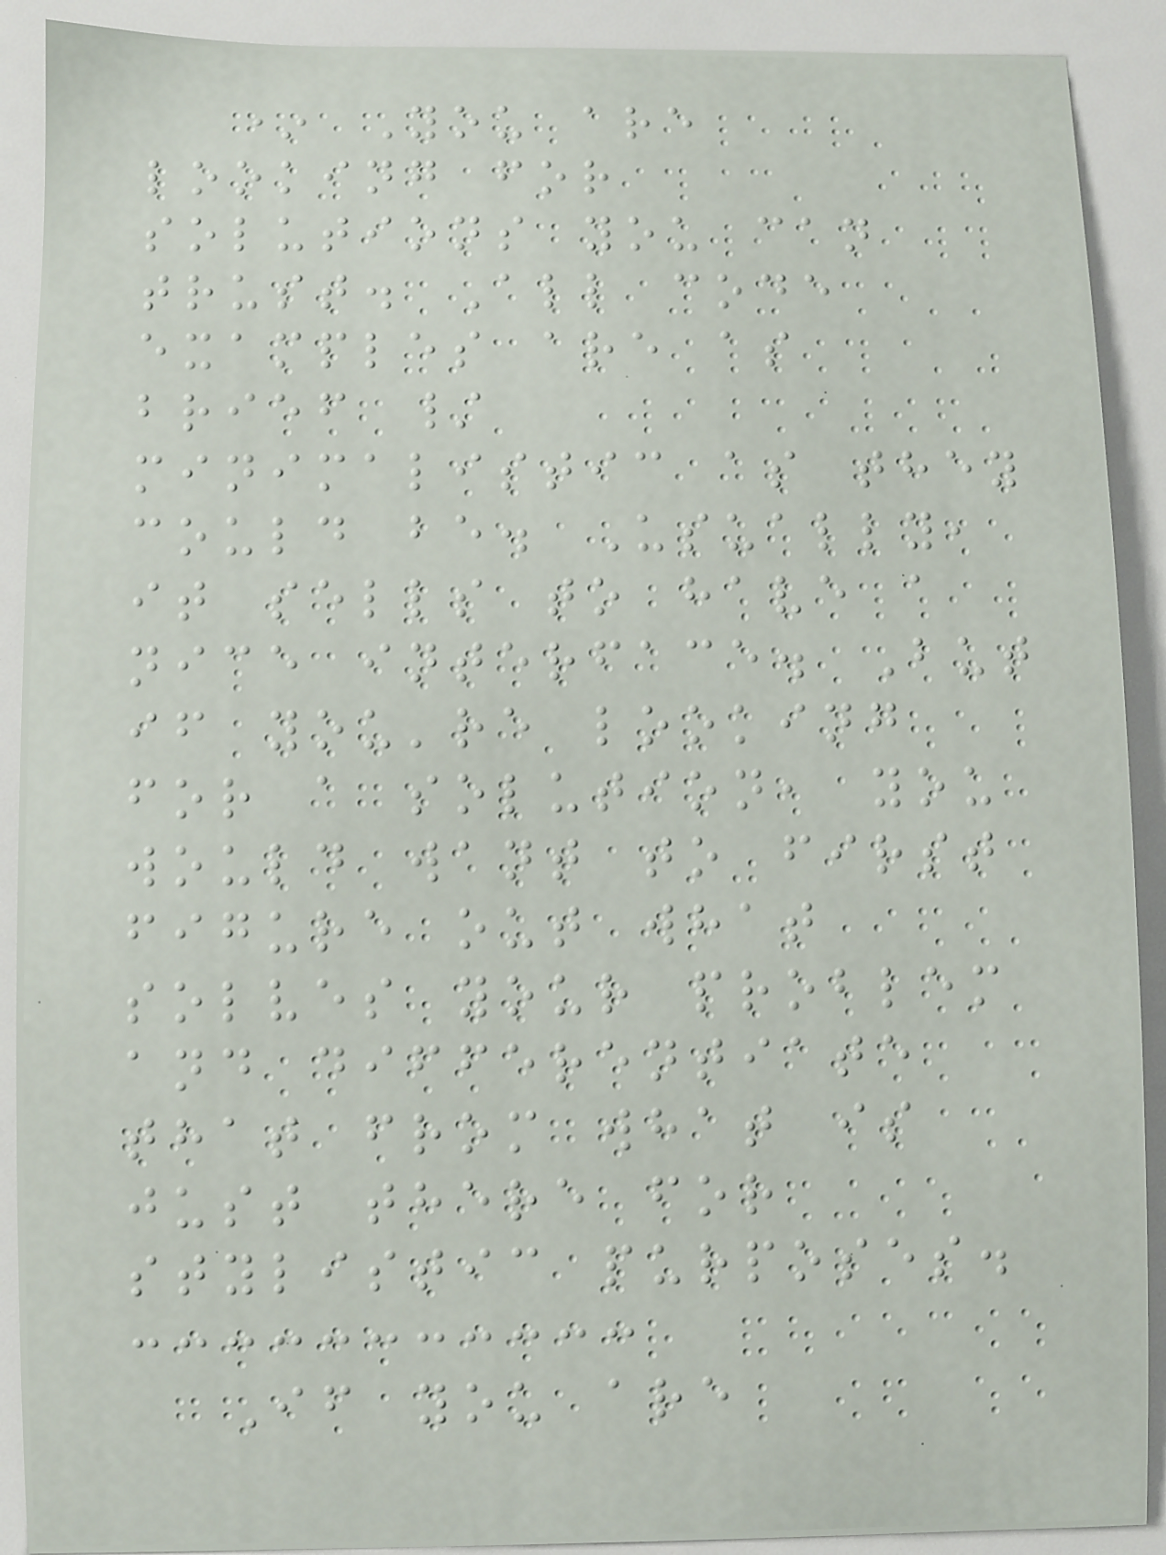* You are
looking for
solutions you can
trust. All code
examples are as
brief /
minimalistic as they
could be. Usually,
it sells to have a
nice interface. But
if you're looking
for a solution, you
would want to first
figure out what
solves your problem
and differentiate
that from what is
just there for
stylistic purposes.
If you are
